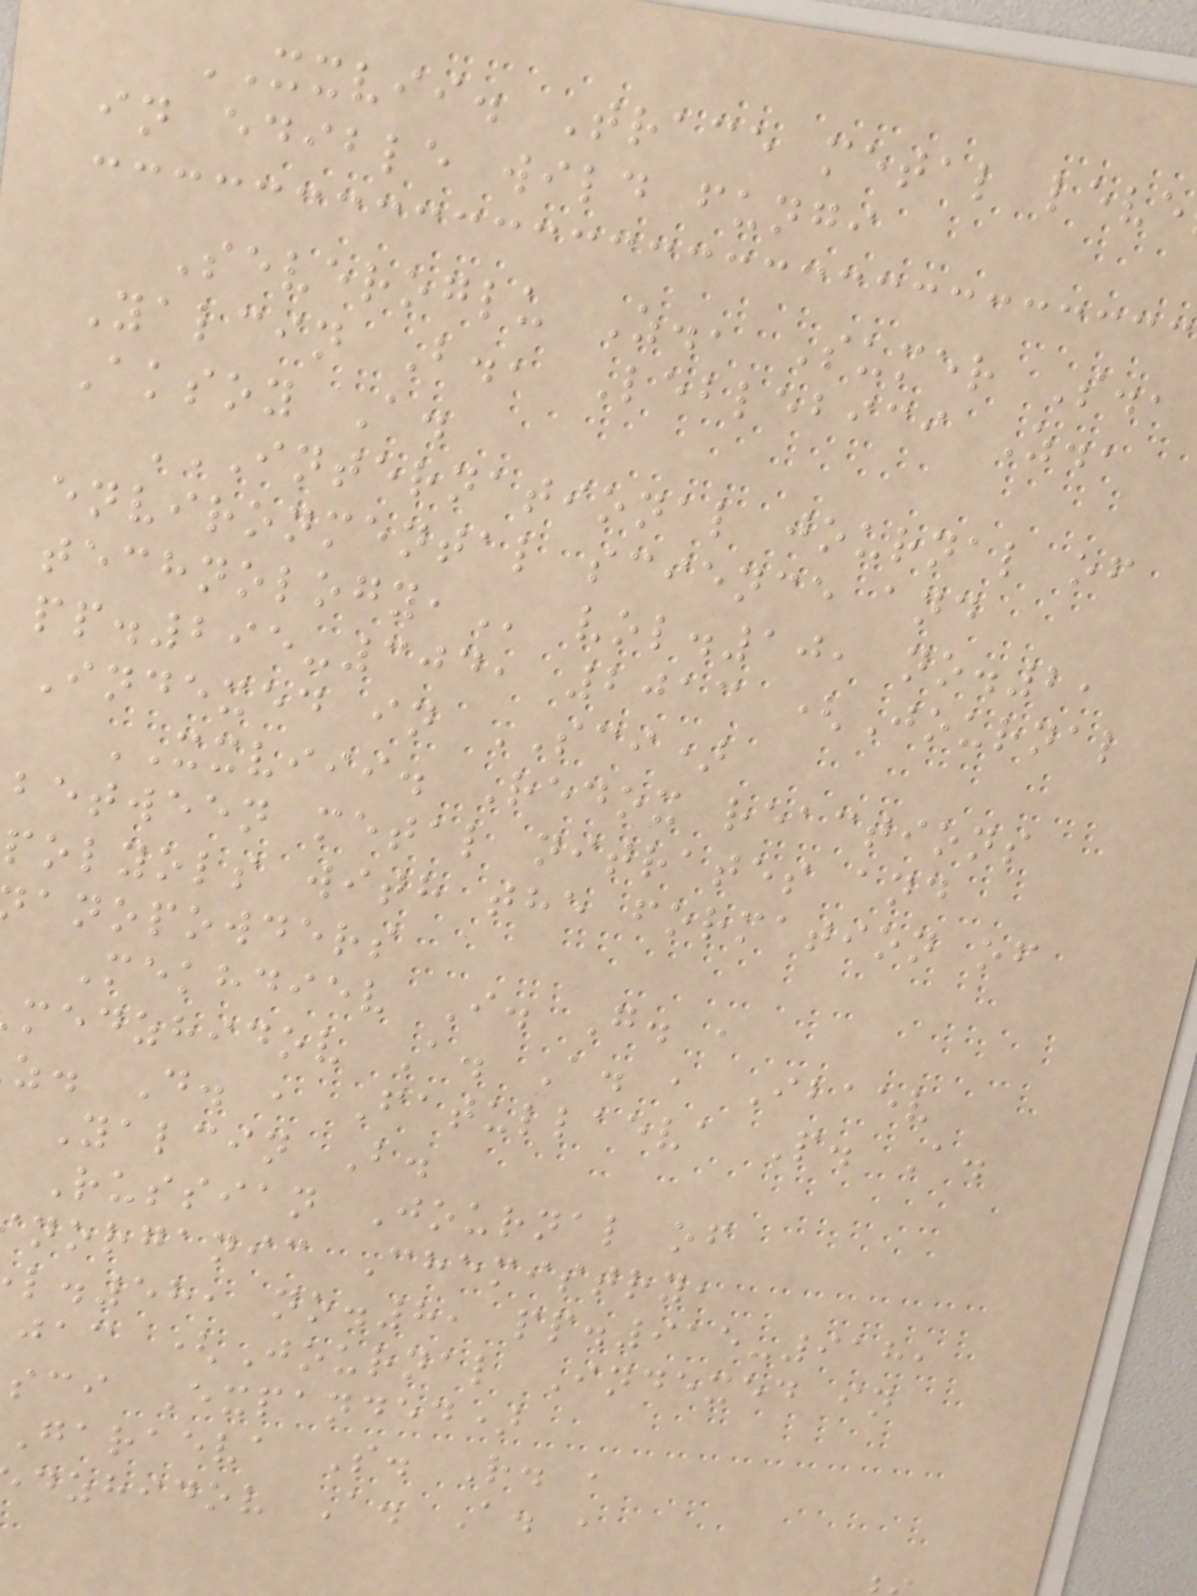XXVII. Trace metal leve
in edible wild fungi
Severoglu Z., Sumer S.,
Yalcin B., Leblebici Z.,
Aksoy A.
INTERNATIONAL JOURNAL OF
environmental science and
vol.10, no.2,
pp.295-304, 2013 (Journal
Indexed in SCI)
XXVIII. Redox reactions
between metal nitrates and
polyols with the formation of
anopowders
Mekhdiev I. G. ,
medzhidov A. A. , Ibaev
z. D. , Fatullaeva P. A.
Yalcin B.
Russian Journal of
norganic Chemistry,
l.58, no.8, pp.915-918,
jac (Journal Indexed in
sci Expanded)
Garaeva S. R. ,
dzhidov A. A. ,
